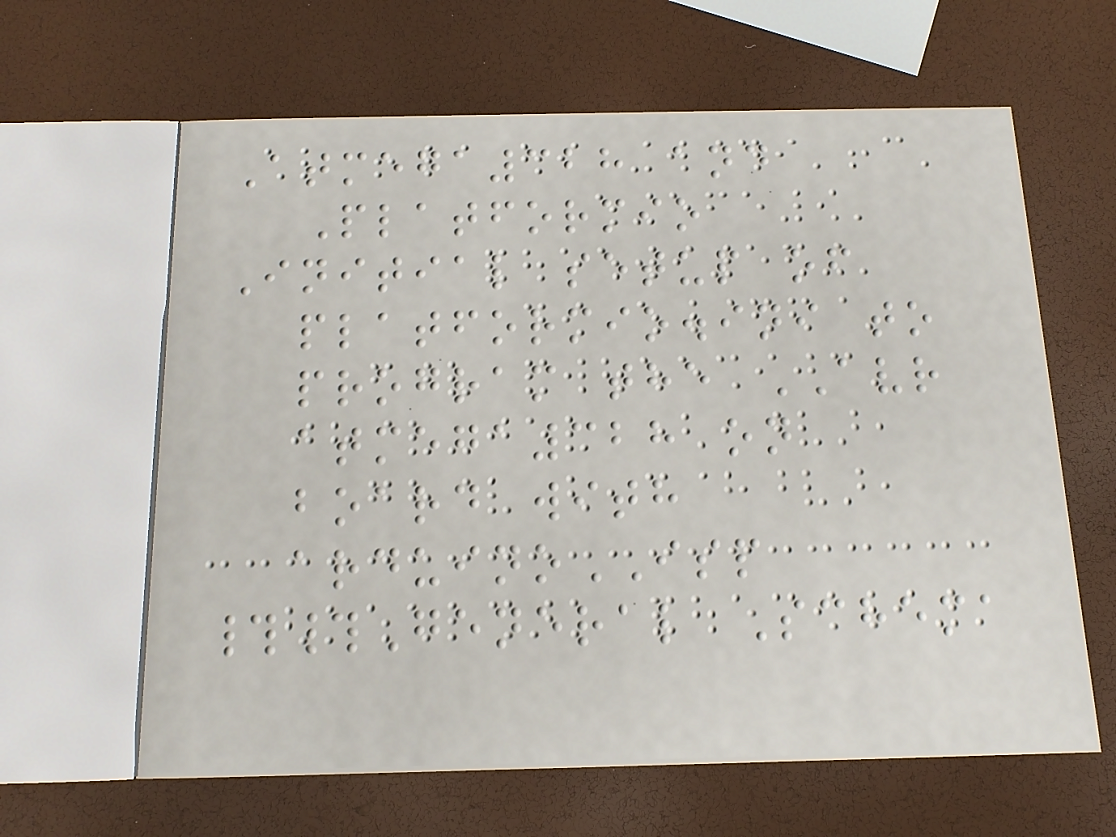Atmega328 and
Platformio
Initial setup of
platformio.ini to
program the AVR
atmega328 on
board with
arduinoISP
##General Schema
